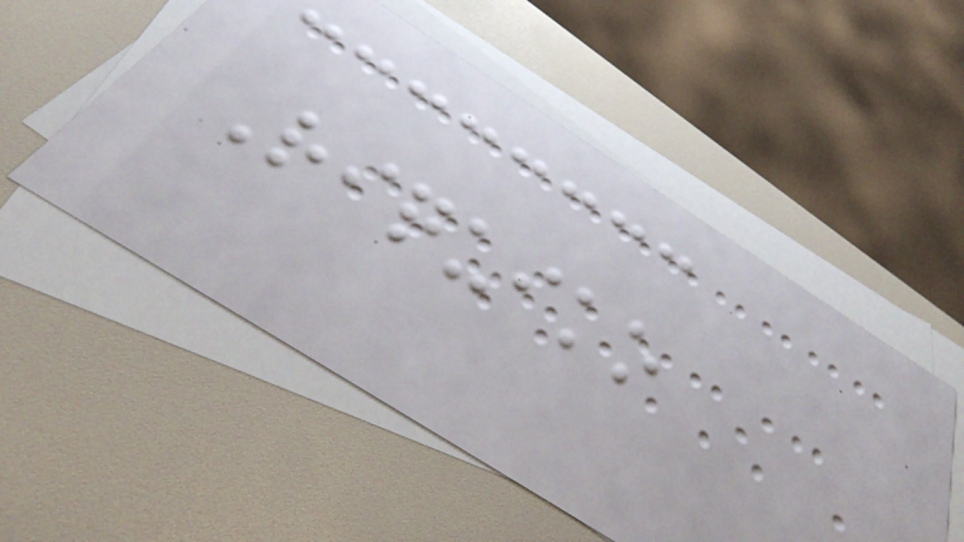Riquiko
